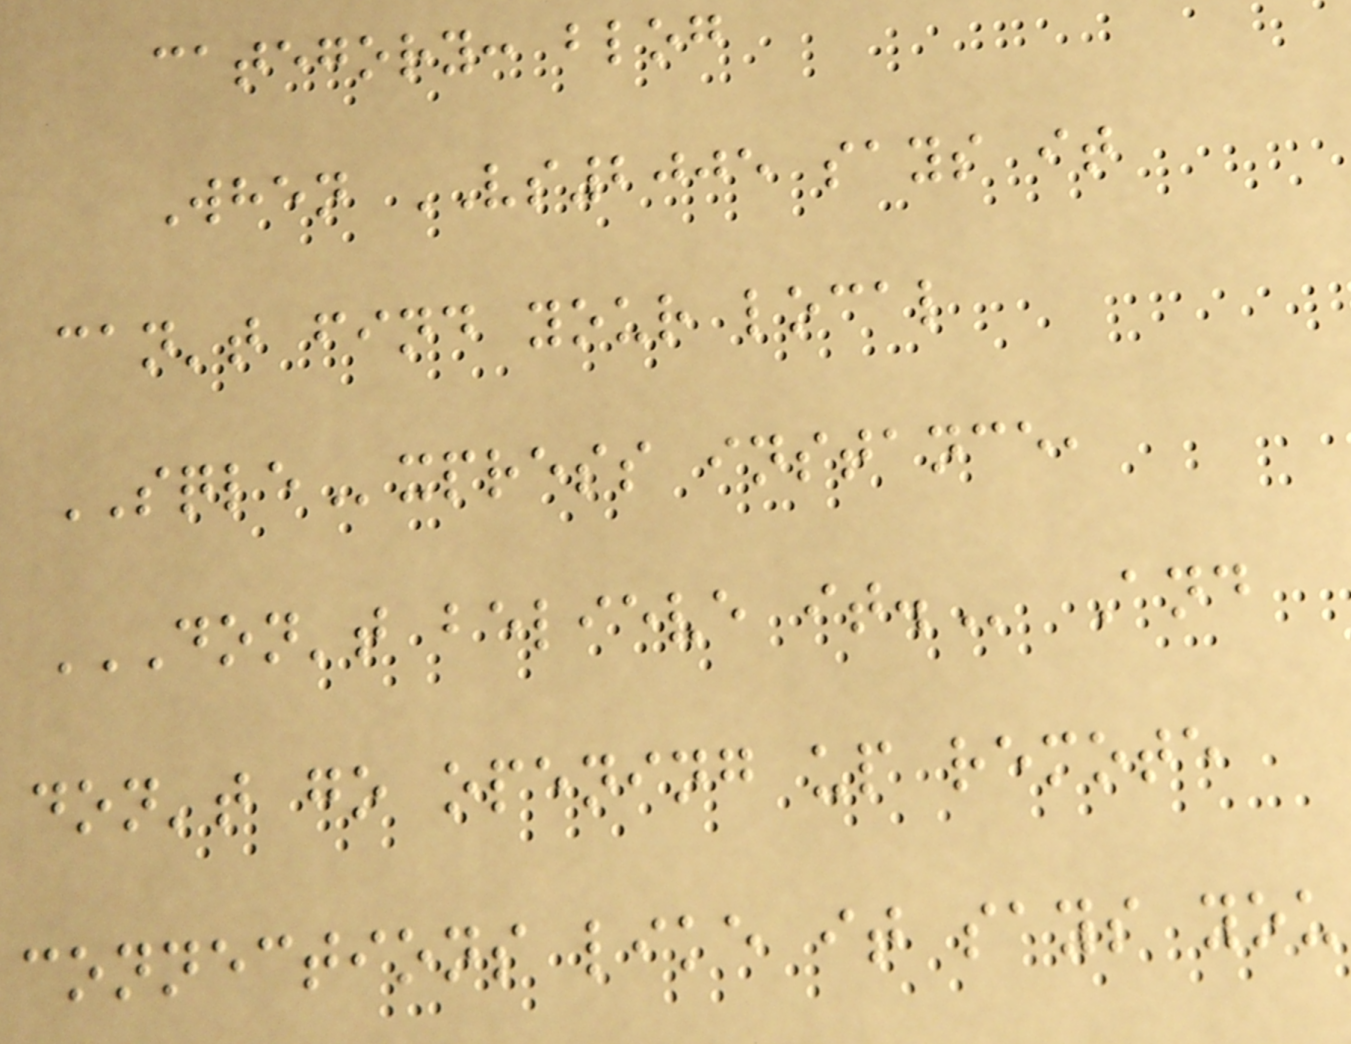category: blog
When VS2005 says it
can't find your local
SQLExpress instance,
DON'T BELIEVE IT. And
don't go opening up remote
connections like it says you
